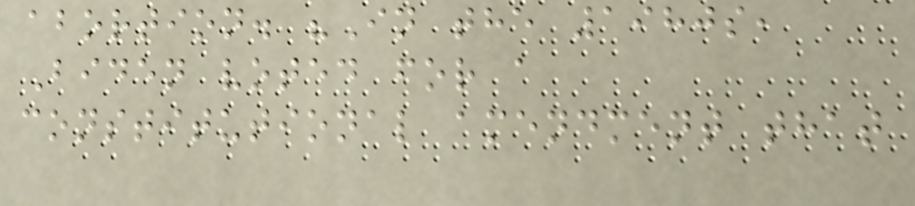abortion. "In the 1980s,
Biden voted for a
constitutional amendment that
